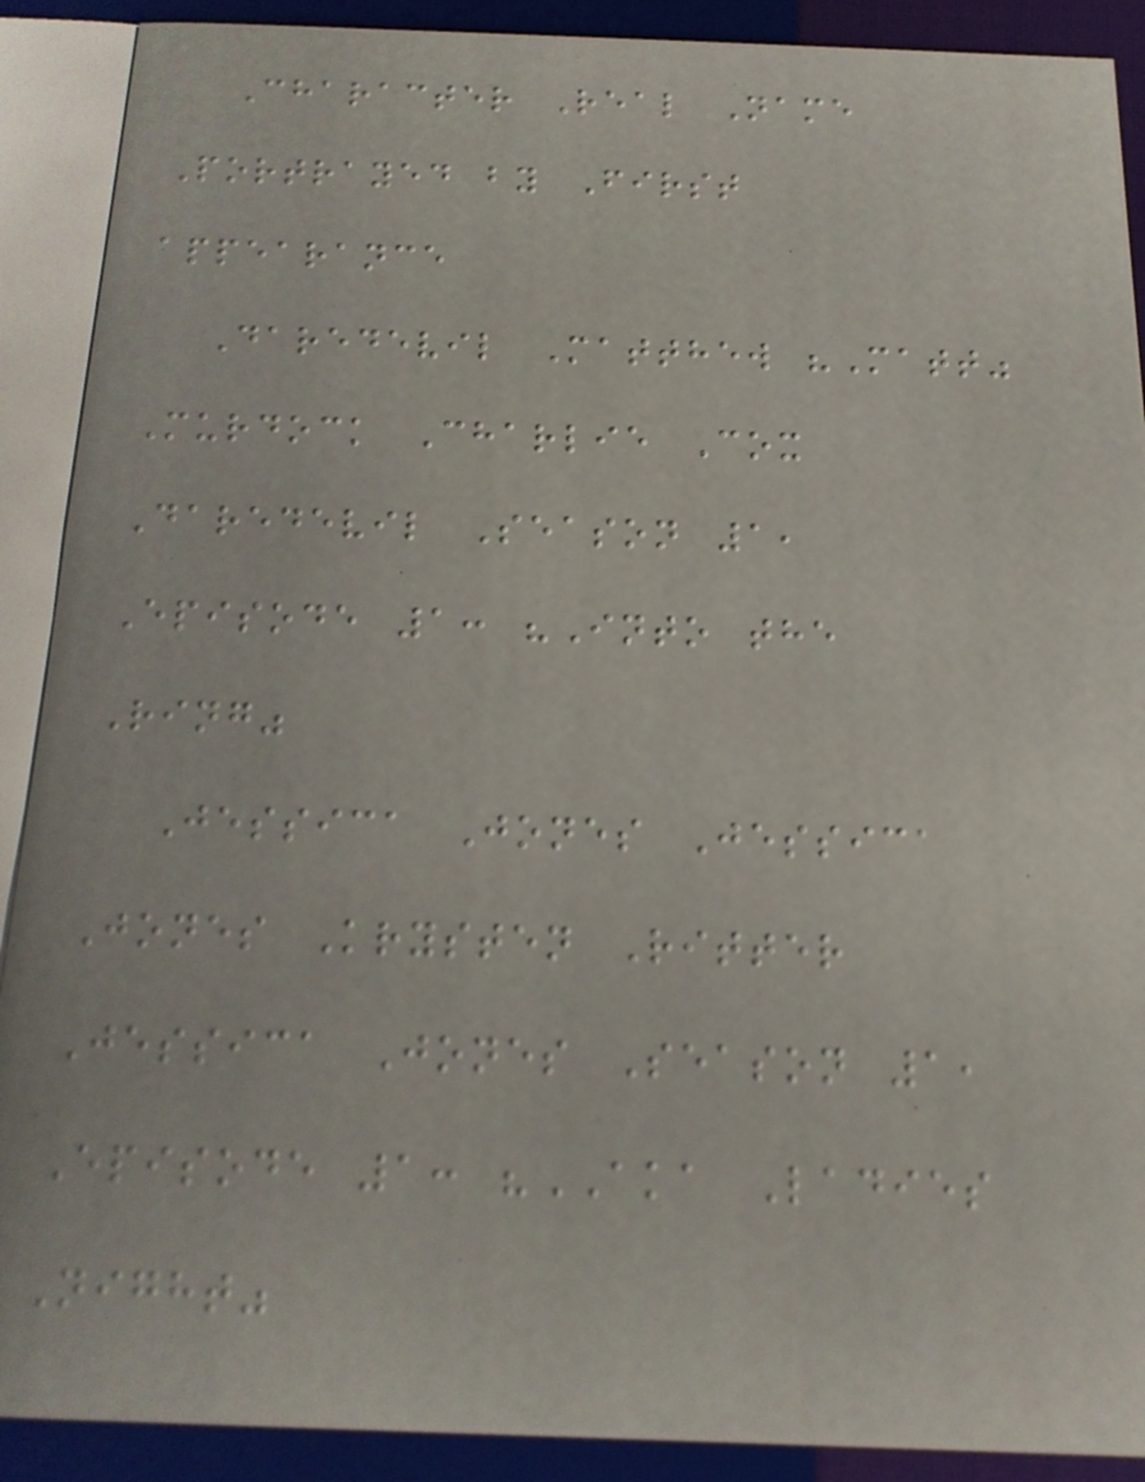Character Real Name
Portrayed by First
appearance
Daredevil Matthew "Matt"
Murdock Charlie Cox
Daredevil Season 1,
Episode 1: "Into the
Ring"
Jessica Jones Jessica
Jones Krysten Ritter
Jessica Jones Season 1,
Episode 1: "AKA Ladies
Night"
